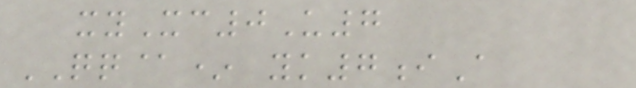xyXc0U7
QQ@* yk7iA
